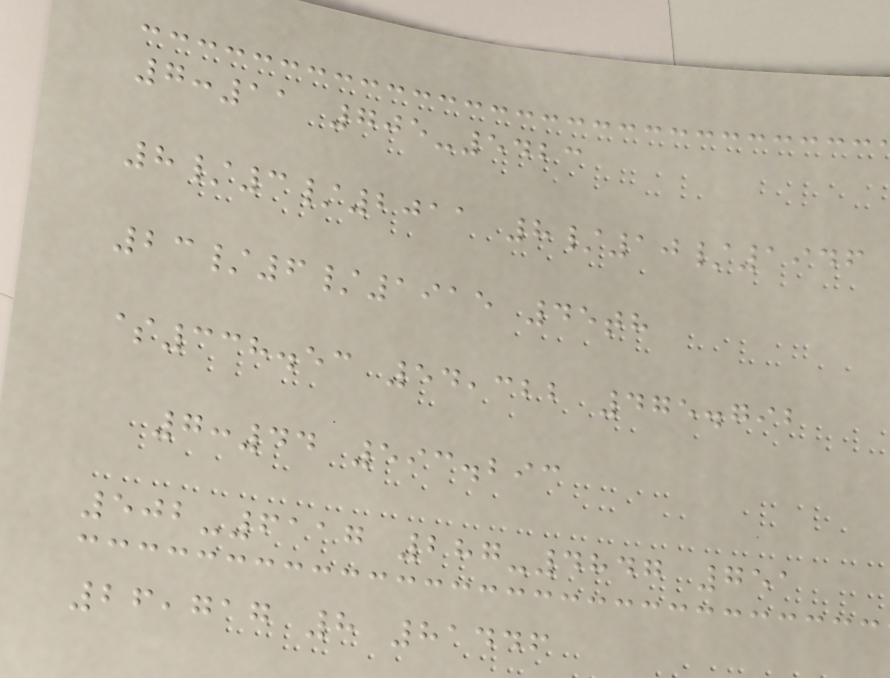7:11 705-5423
8/3/2011 8/10/1946
23/6/1915 45th
$338.53 54,322 475.792
7:44 593.293
502-6117 287-4847 751
26,717 8 81446
